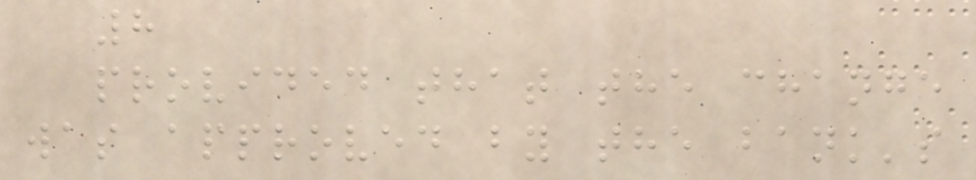8
provided that the change
was approved by the bank's
